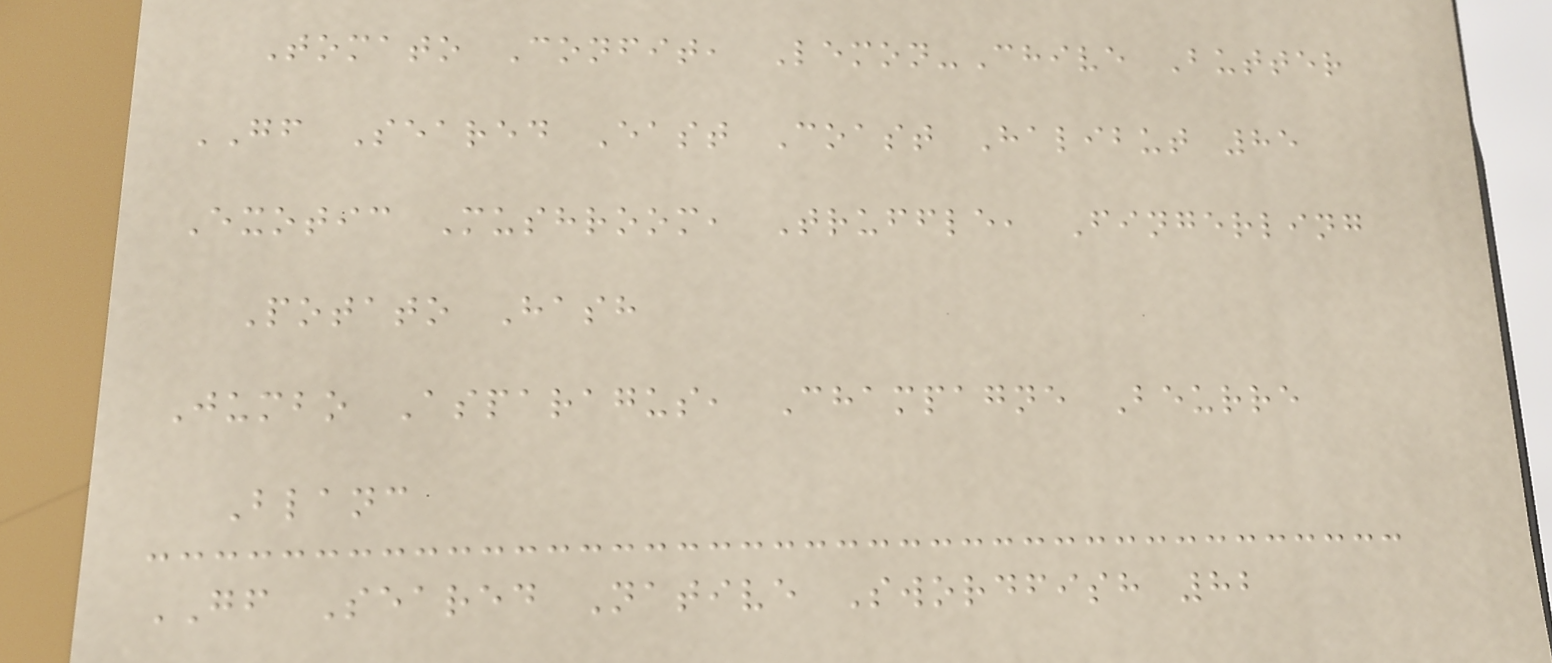Tomato Confit, Lemon-Chive Butter
GF Seared East Coast Halibut 85
Exotic Mushroom, Truffle, Fingerling
Potato Hash
Jumbo Asparagus, Champagne Beurre
Blanc
GF Seared Native Swordfish 82
